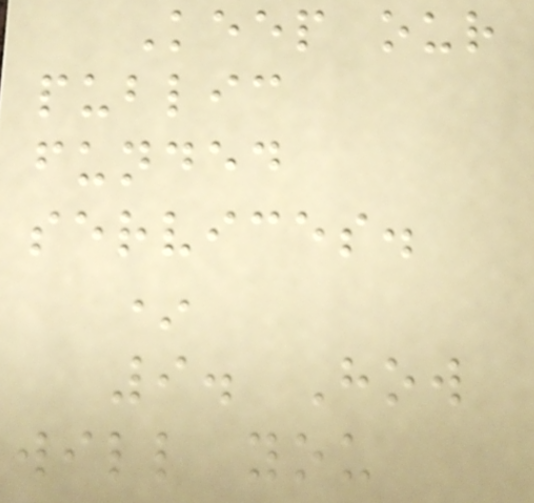Keep our
public
funded
services.
*
9. How
will you
